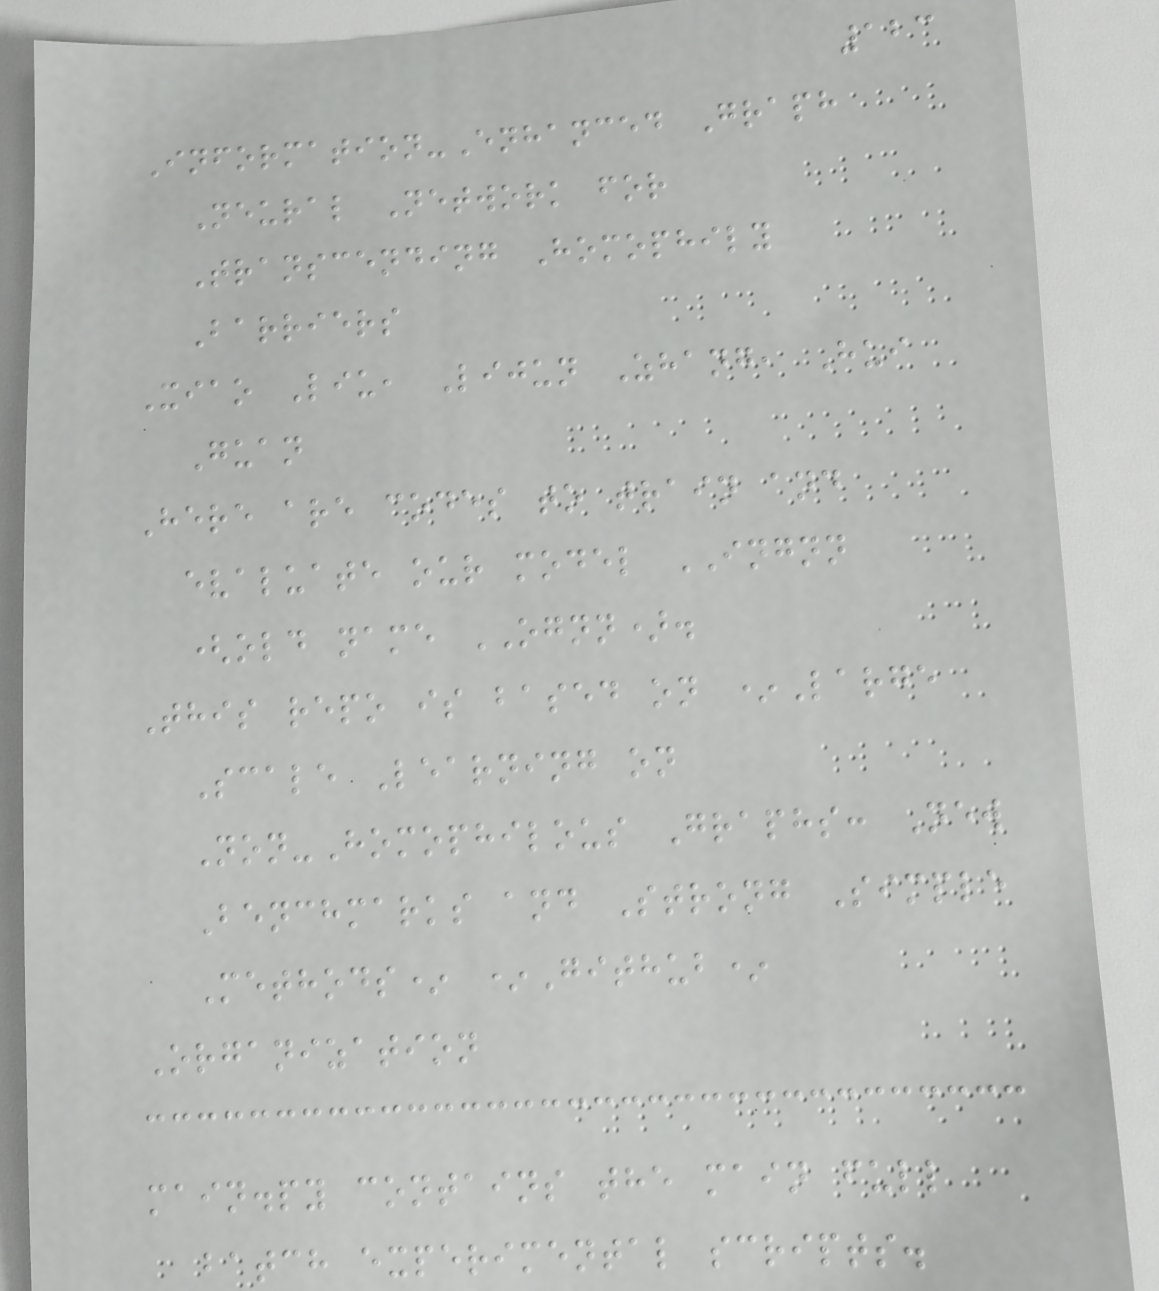123
Information-Enhanced Graph
Neural Network for
Transcending Homophily
Barriers
Xiao Liu, Lijun Zhang, Hui
Guan
Here are codes to train and
evaluate our model INGNN
(old name OGNN).
This repo is based on *Large
Scale Learning on
Non-Homophilous Graphs: New
Benchmarks and Strong Simple
Methods* *Github*
Organization
main.py contains the main full
batch experimental scripts.
